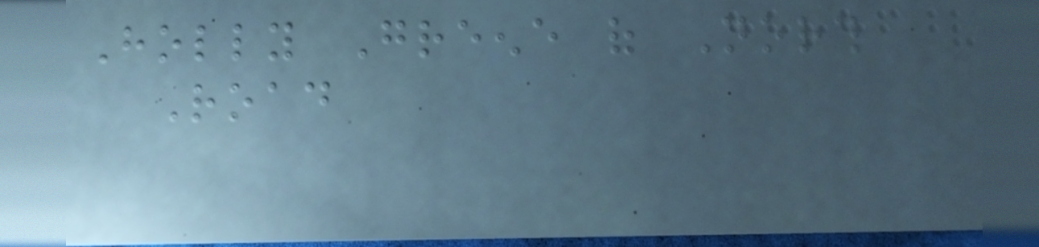Holly Greene of North
Road
